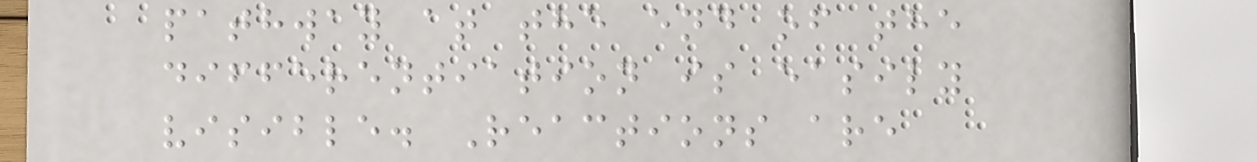pathway at the end of the
differentiation is easily
visible. Reactions are
